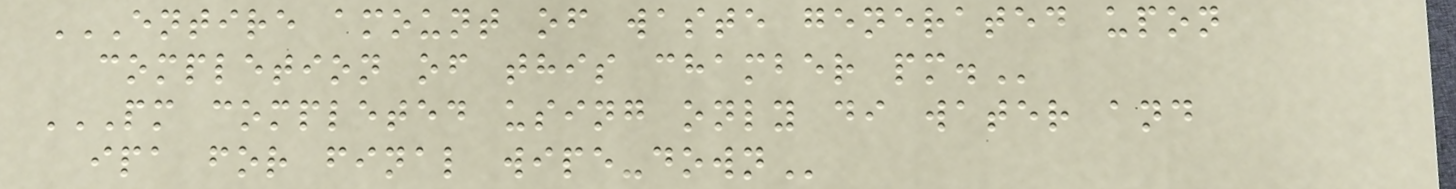ENTIRE AMOUNT OF WASTE GENERATED UPON
COMPLETION OF THIS CHAMBER PM.
PM COMPLETED USING ONLY DI WATER AND
IPA FOR FINAL WIPE-DOWN
